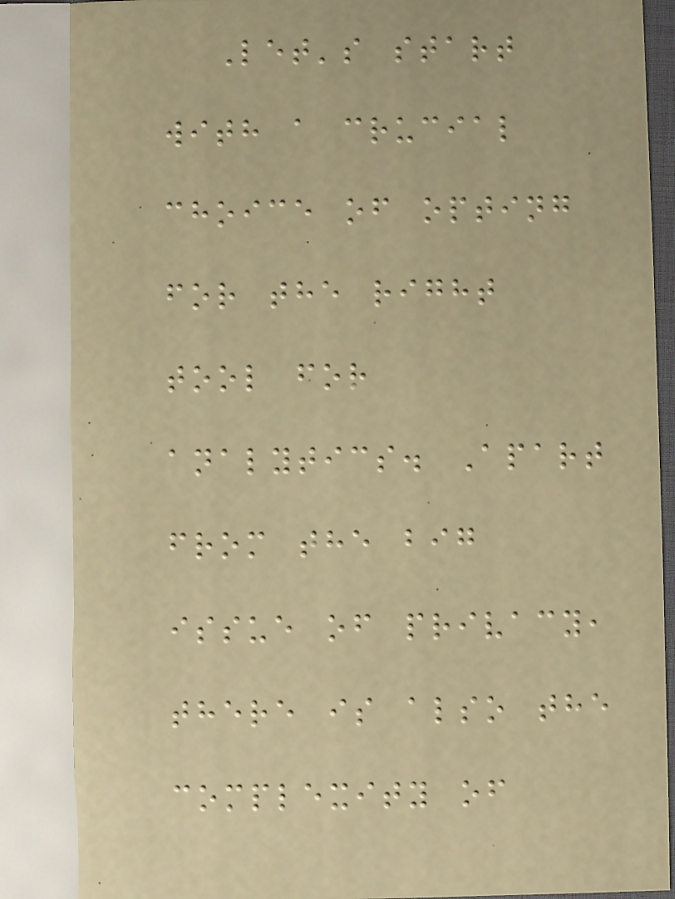Let's start
with a crucial
choice of opting
for the right
tool for
analytics. Apart
from the big
issue of privacy,
there is also the
complexity of
